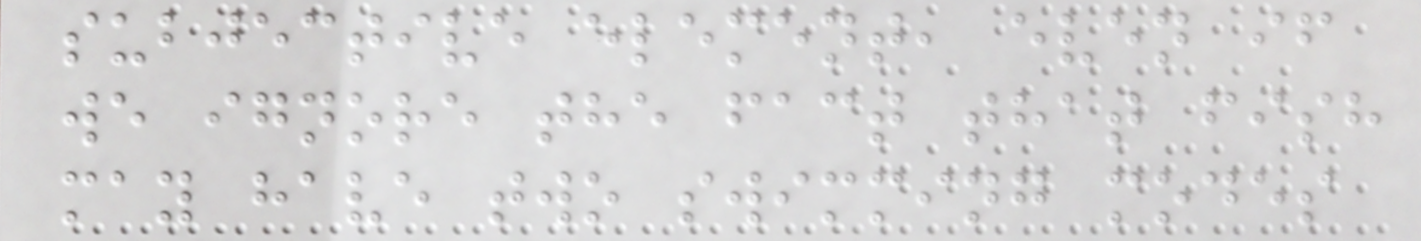subjective element, even if
we ignore the fact that fish
may have two swimming modes
